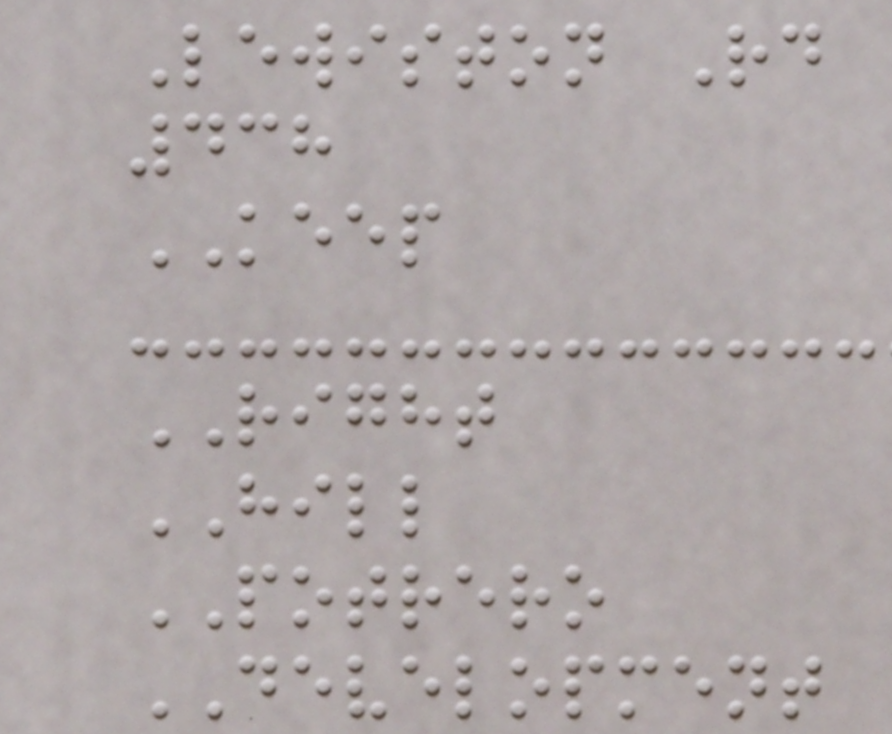Lewiston Rd
438
KEEP
RIGHT
HILL
POTRERO
DEVELOPMENT
